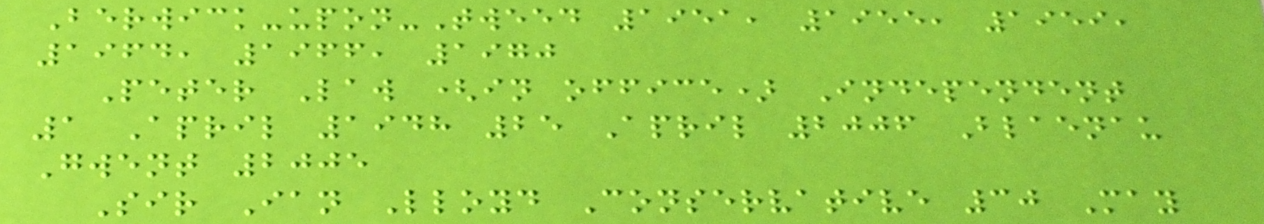Berwick-upon-Tweed 1951, 1955, 1959,
1964, 1966, 1970
Peter Law (in office) Independent
1 April 1948 25 April 2006 Blaenau
Gwent 2005
Sir Ian Lloyd Conservative 30 May
